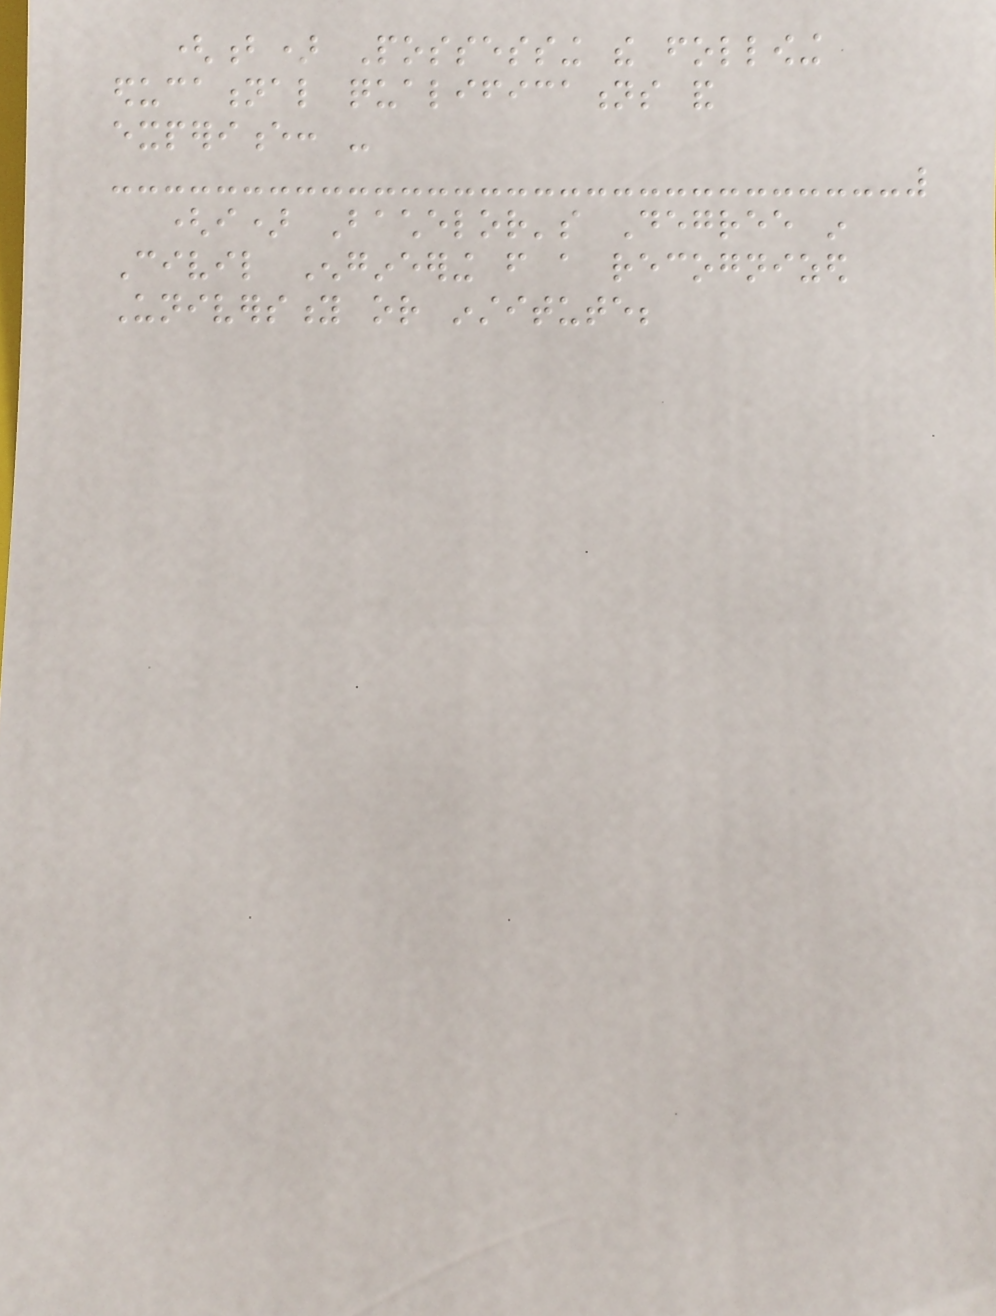(b) Possessing the following
educational qualifications and
experience: -
(i) Bachelor's Degree in
Civil Engineering from a recognized
University or institute;
